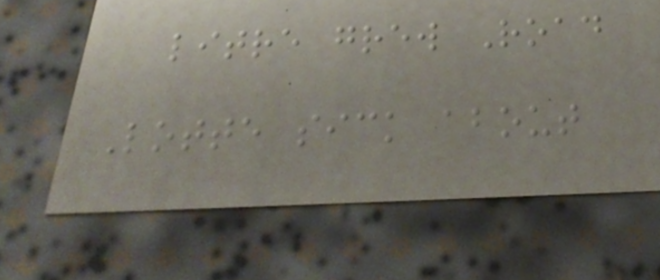litre grew Road
Lotte sick about
